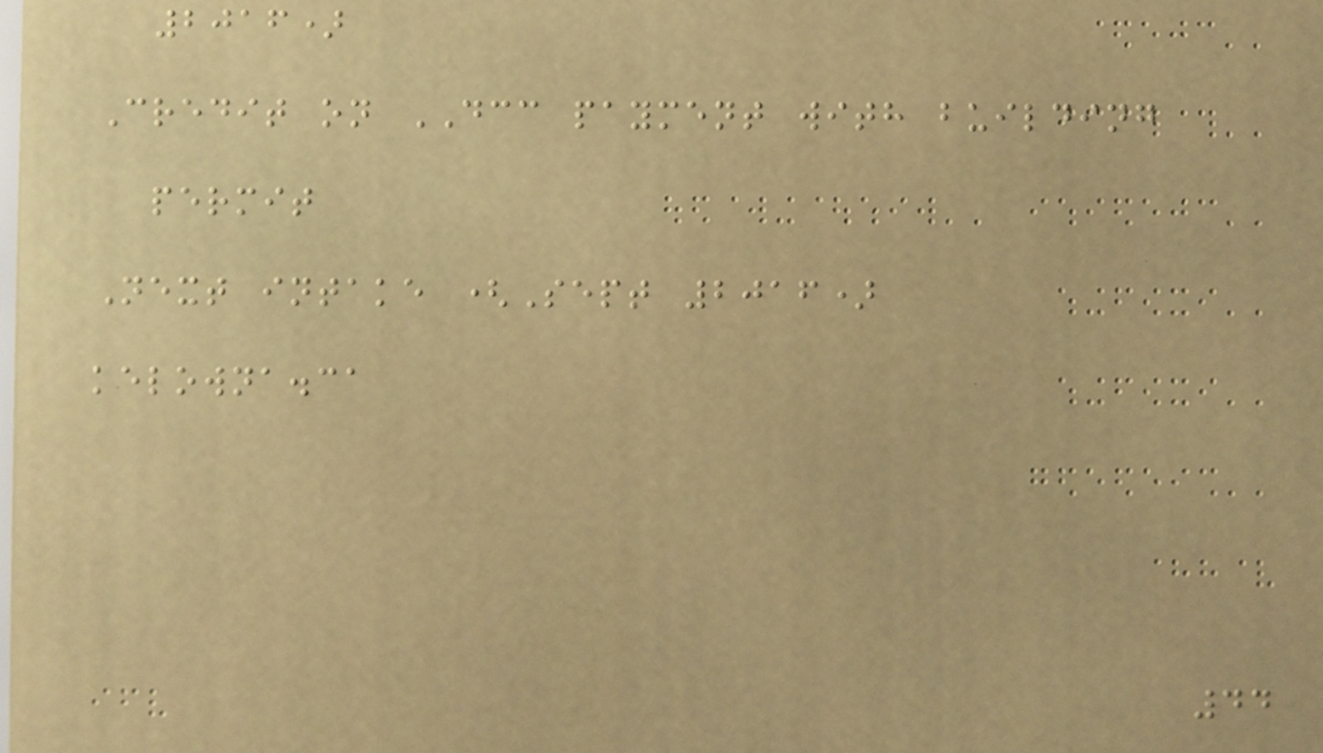2016)
Credit on DCC payment with building
permit
Next intake (Sept 2016)
kelowna.ca
44
